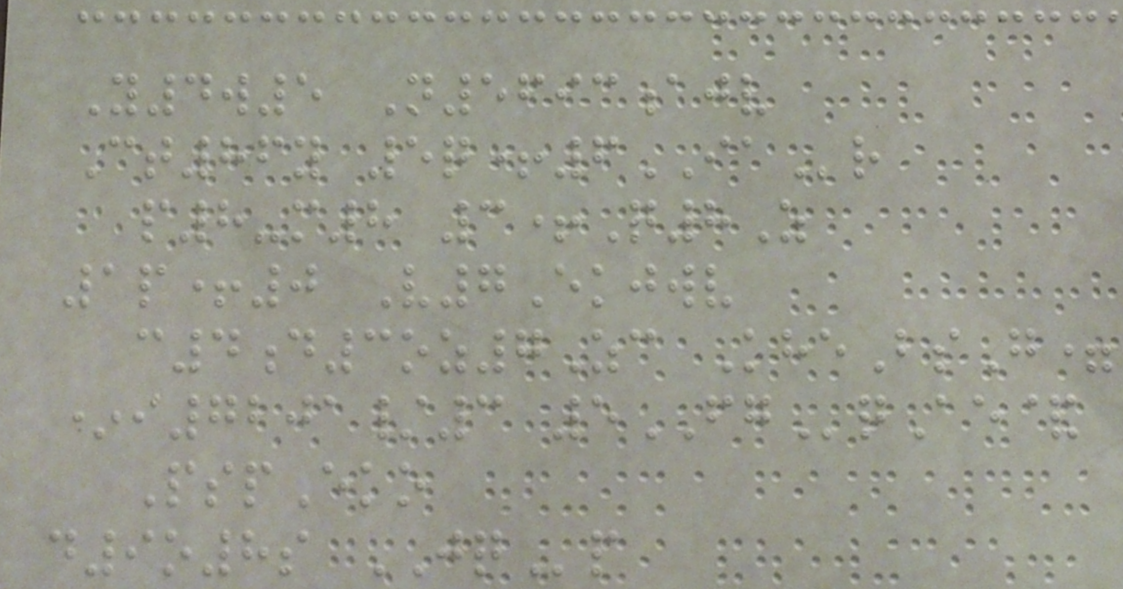Y4w5 N5693ajv
Ct86y 5q+6IAr
p8-m8 3+Q8Z
1p+0 V7Ekjwv
c4d3oz7Zc KheBsG=
*i7201/3 5FGqAe&
PspEko
d9o8s JQp
